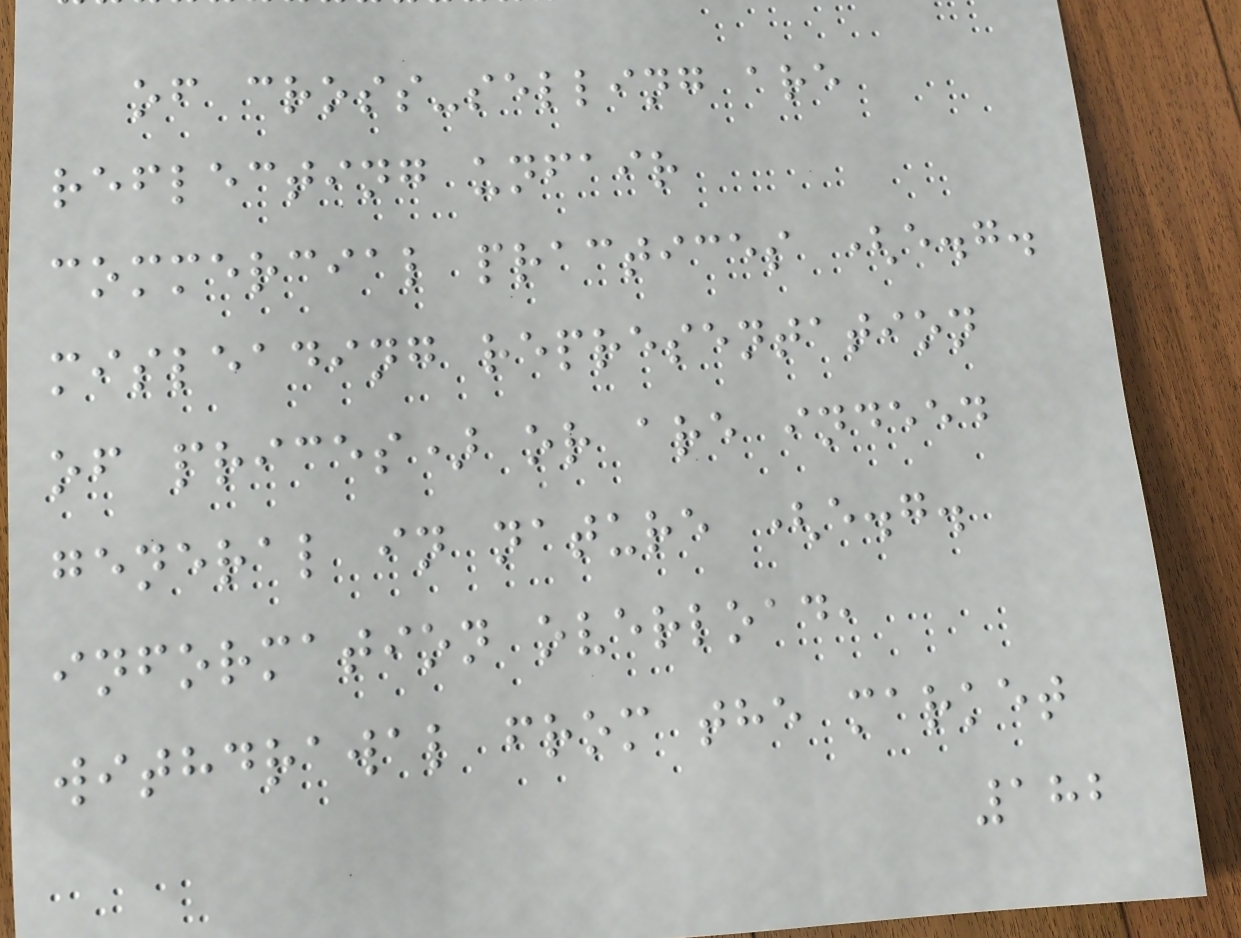of cross-selling are
reflecting unfair
commercial practices (e.g.
misleading representation
of prices) or are indeed
general in nature (e.g.
information overload,
withdrawal from the market
182
